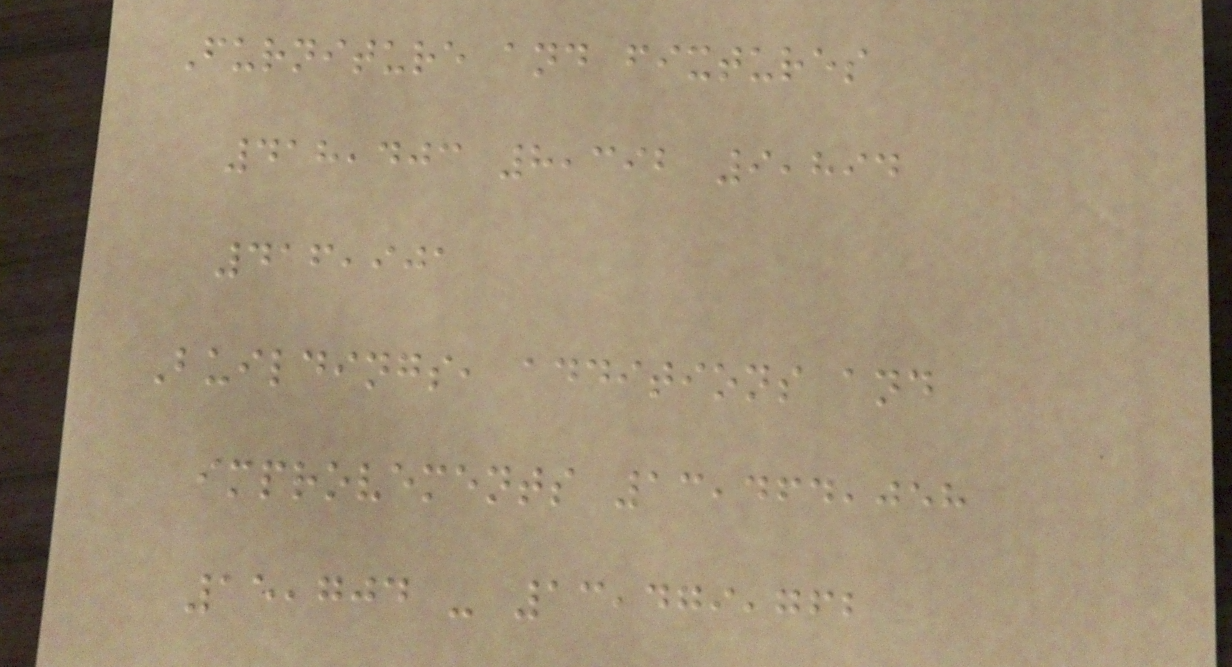Furniture and fixtures
418,403 8,392 9,894
416,901
Buildings, additions and
improvements 13,464,058
15,704 - 13,479,762
